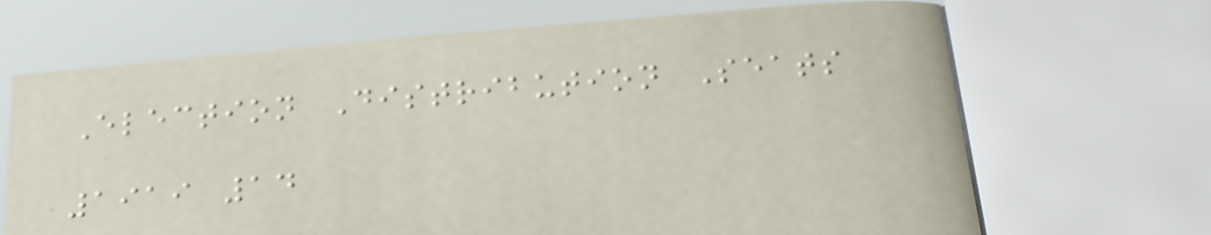Election Distribution Seats
1919 14
